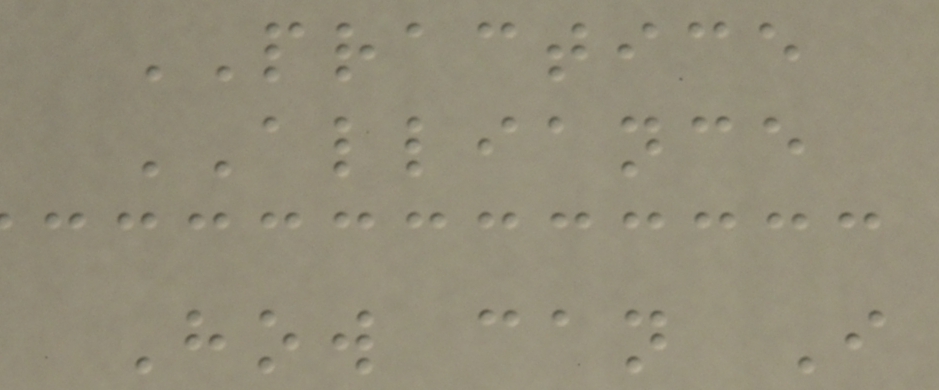PRACTICE
ALLIANCE
How can I
